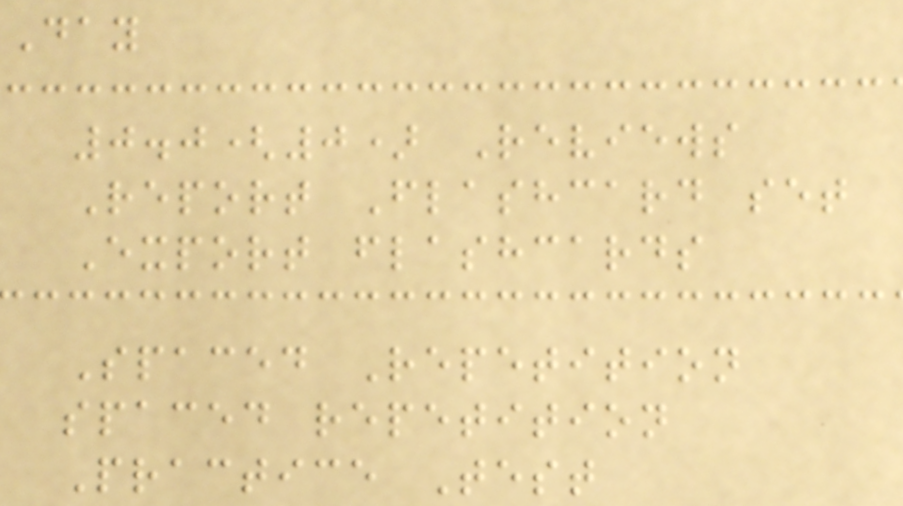Day
0.0(0) Reviews
Report Flashcard set
Export flashcards
Spaced Repetition
spaced repetition
Practice Test
